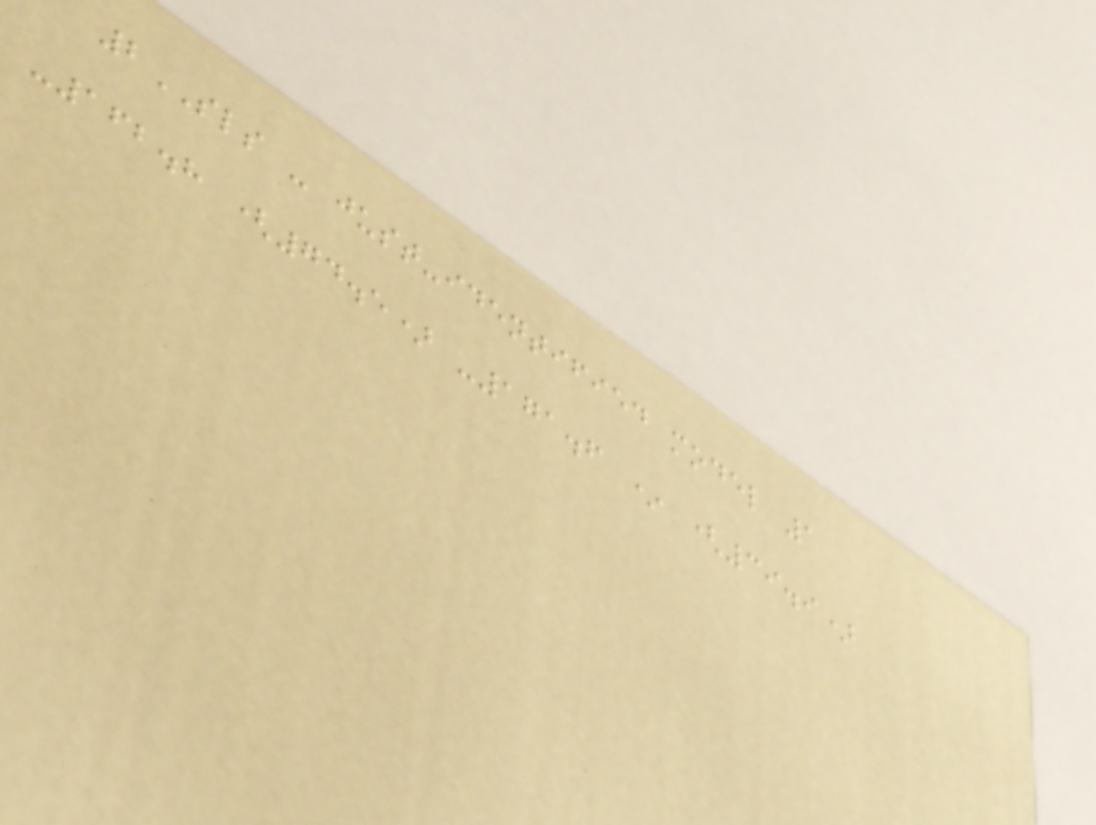2SLS - just-identified model 1
-162.8 (74.5) -171.6 * (39.9)
